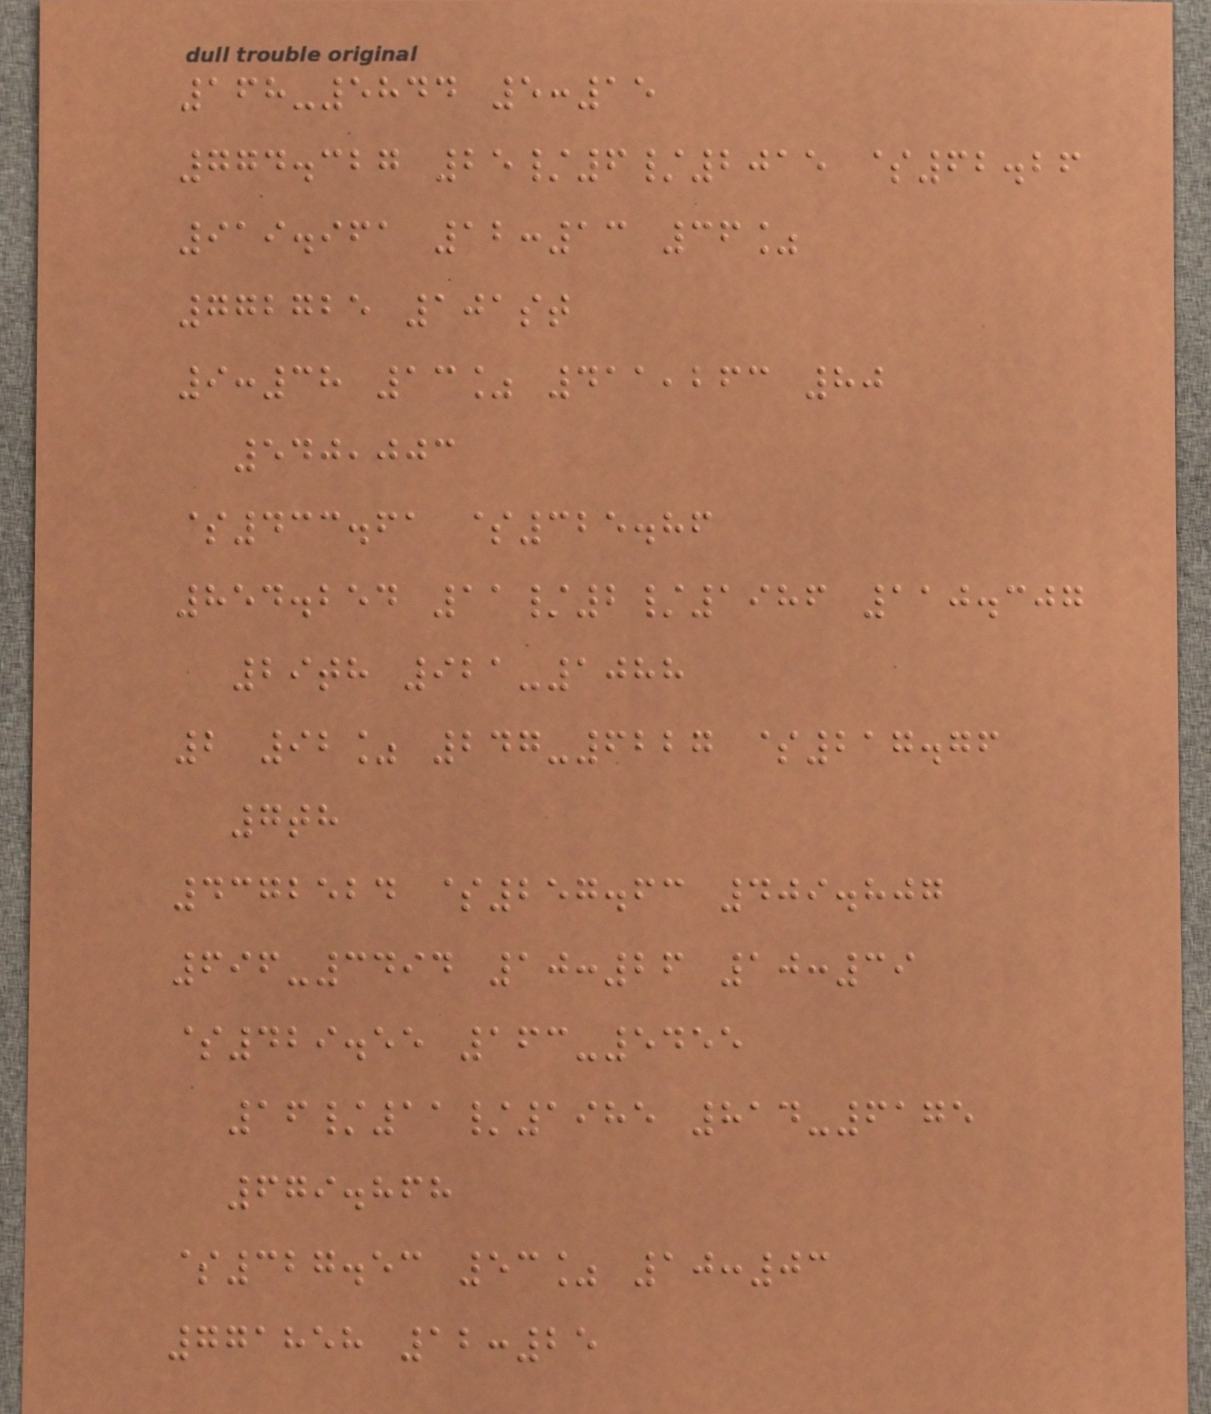168-5844 5:15
774.327 25/6/2015 $62.26
919.961 12:13 36%
772725 101st
9:38 13% 411,263 80
540,003
$433.61 $325.86
854.254 11/2/1986 110.307
29th 921-1088
2 92% 247-6227 $217.76
7th
4372524 $257.63 409.807
696-3494 10:26 10:39
$429.55 163-5455
16/11/1985 814-6175
679.868
$327.53 53% 10:03
771858 12:25
